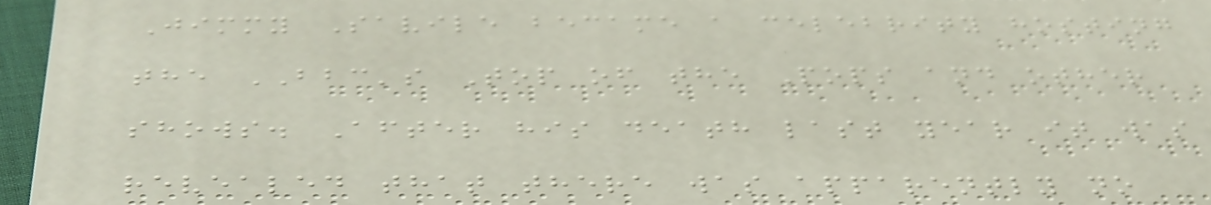Jimmy Savile became a celebrity hosting
the BBC's Top of the Pops and other
shows. After his death last year it was
revealed that there was apparently no
